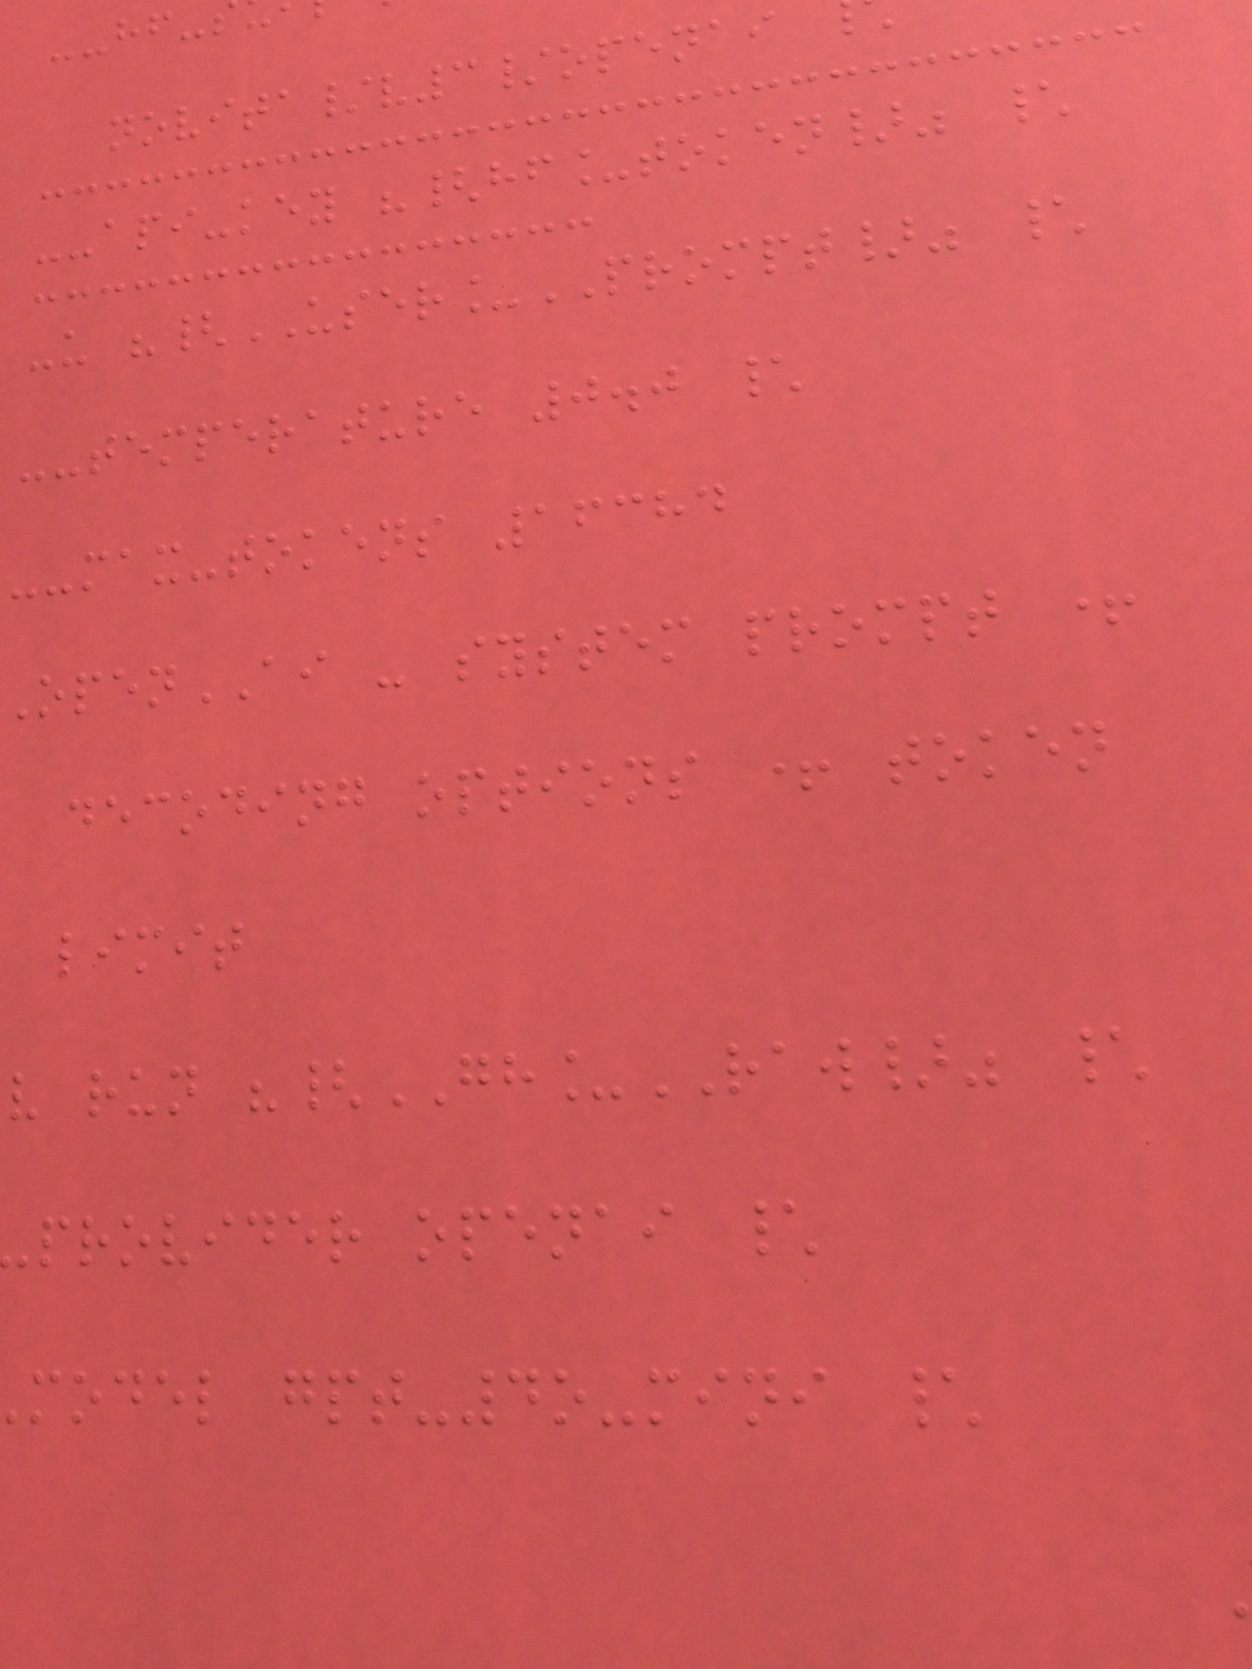--hf-
novita/v3/openai
--api-key "{hf_token}" \
-u "{USER_PROMPT}" \
--temperature 0.0 \
--max-tokens 16384
OpenAI - system prompt +
decoding options + token
limit
v run "{GH_RAW}" \
provider openai \
model gpt-4o-mini \
